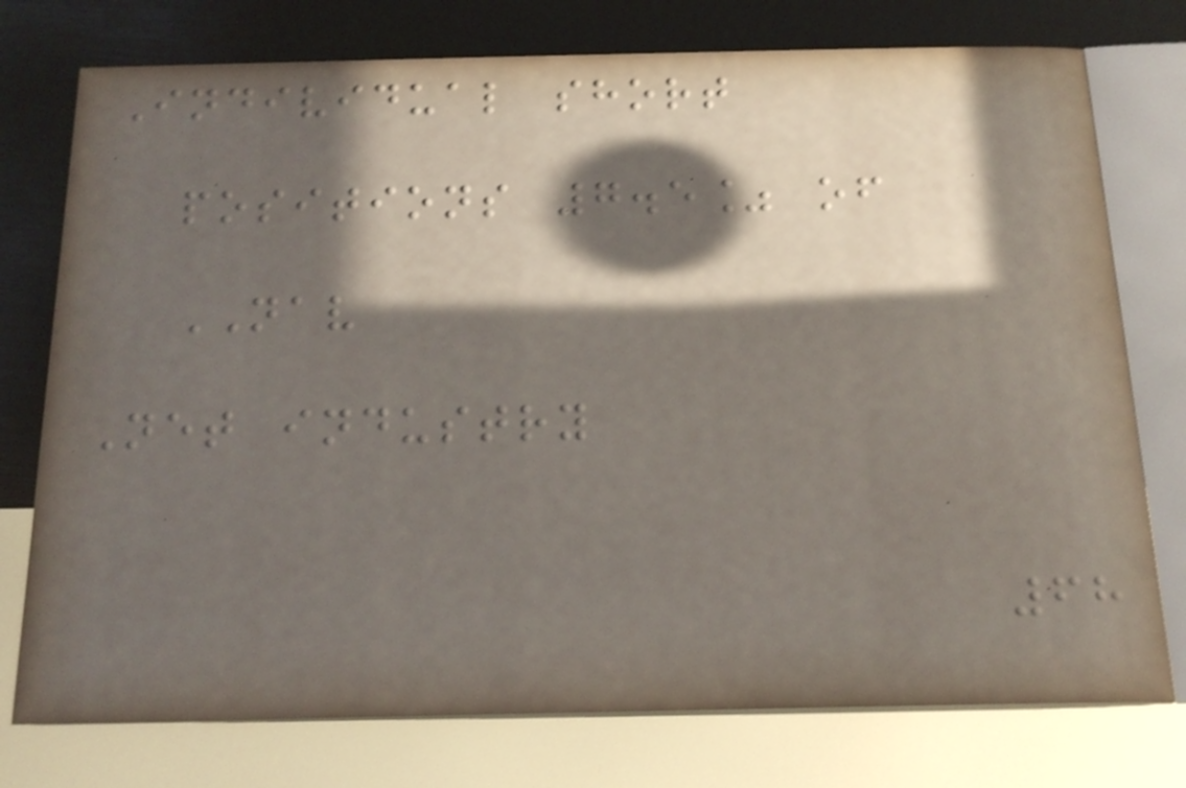Individual short
positions 7.5% of
NAV
Net industry
68
